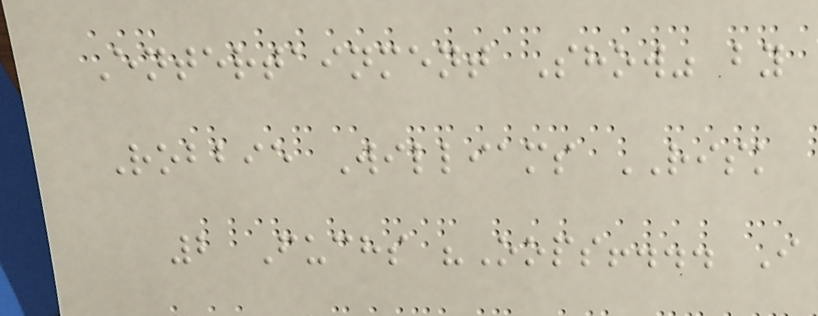Entertainment Show" by
Robbie Williams RISK
2 Fuchs "Oops!... I
